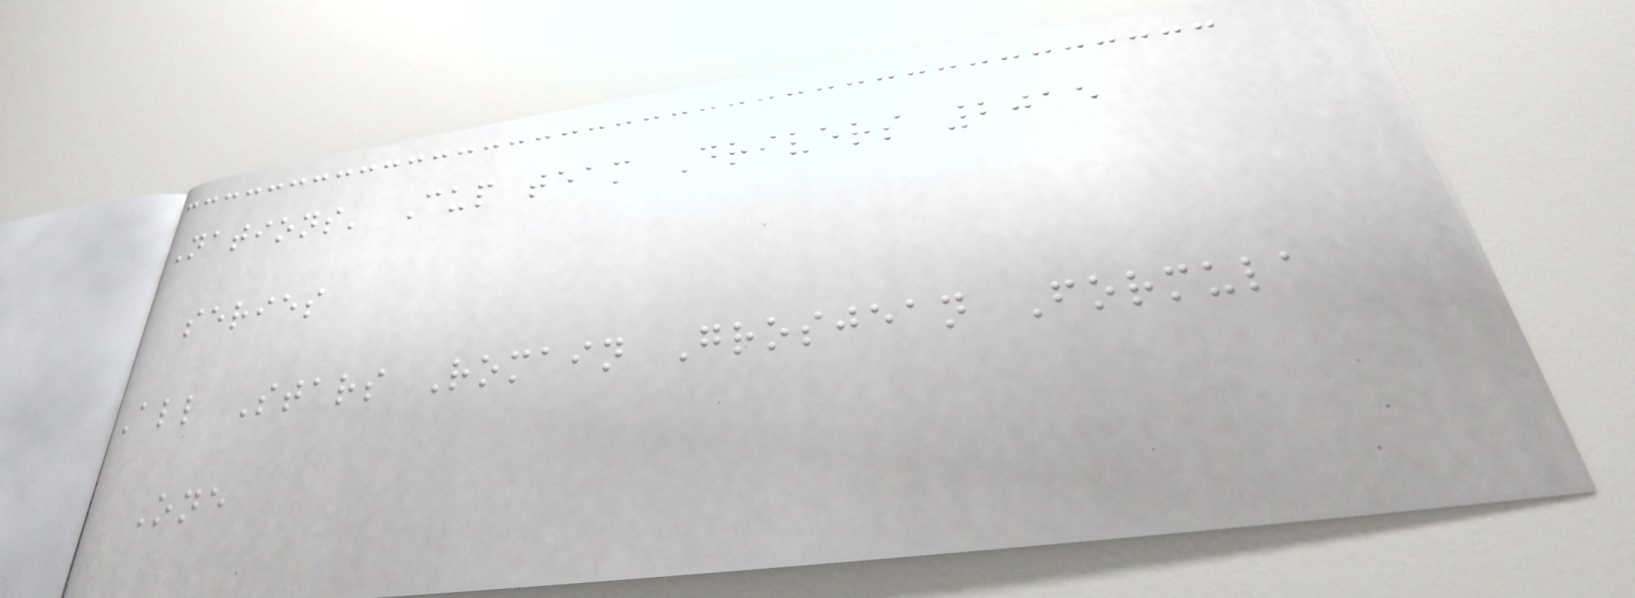Nations' Cup team Drivers 2015
series
All Stars Romain Grosjean Formula
One
